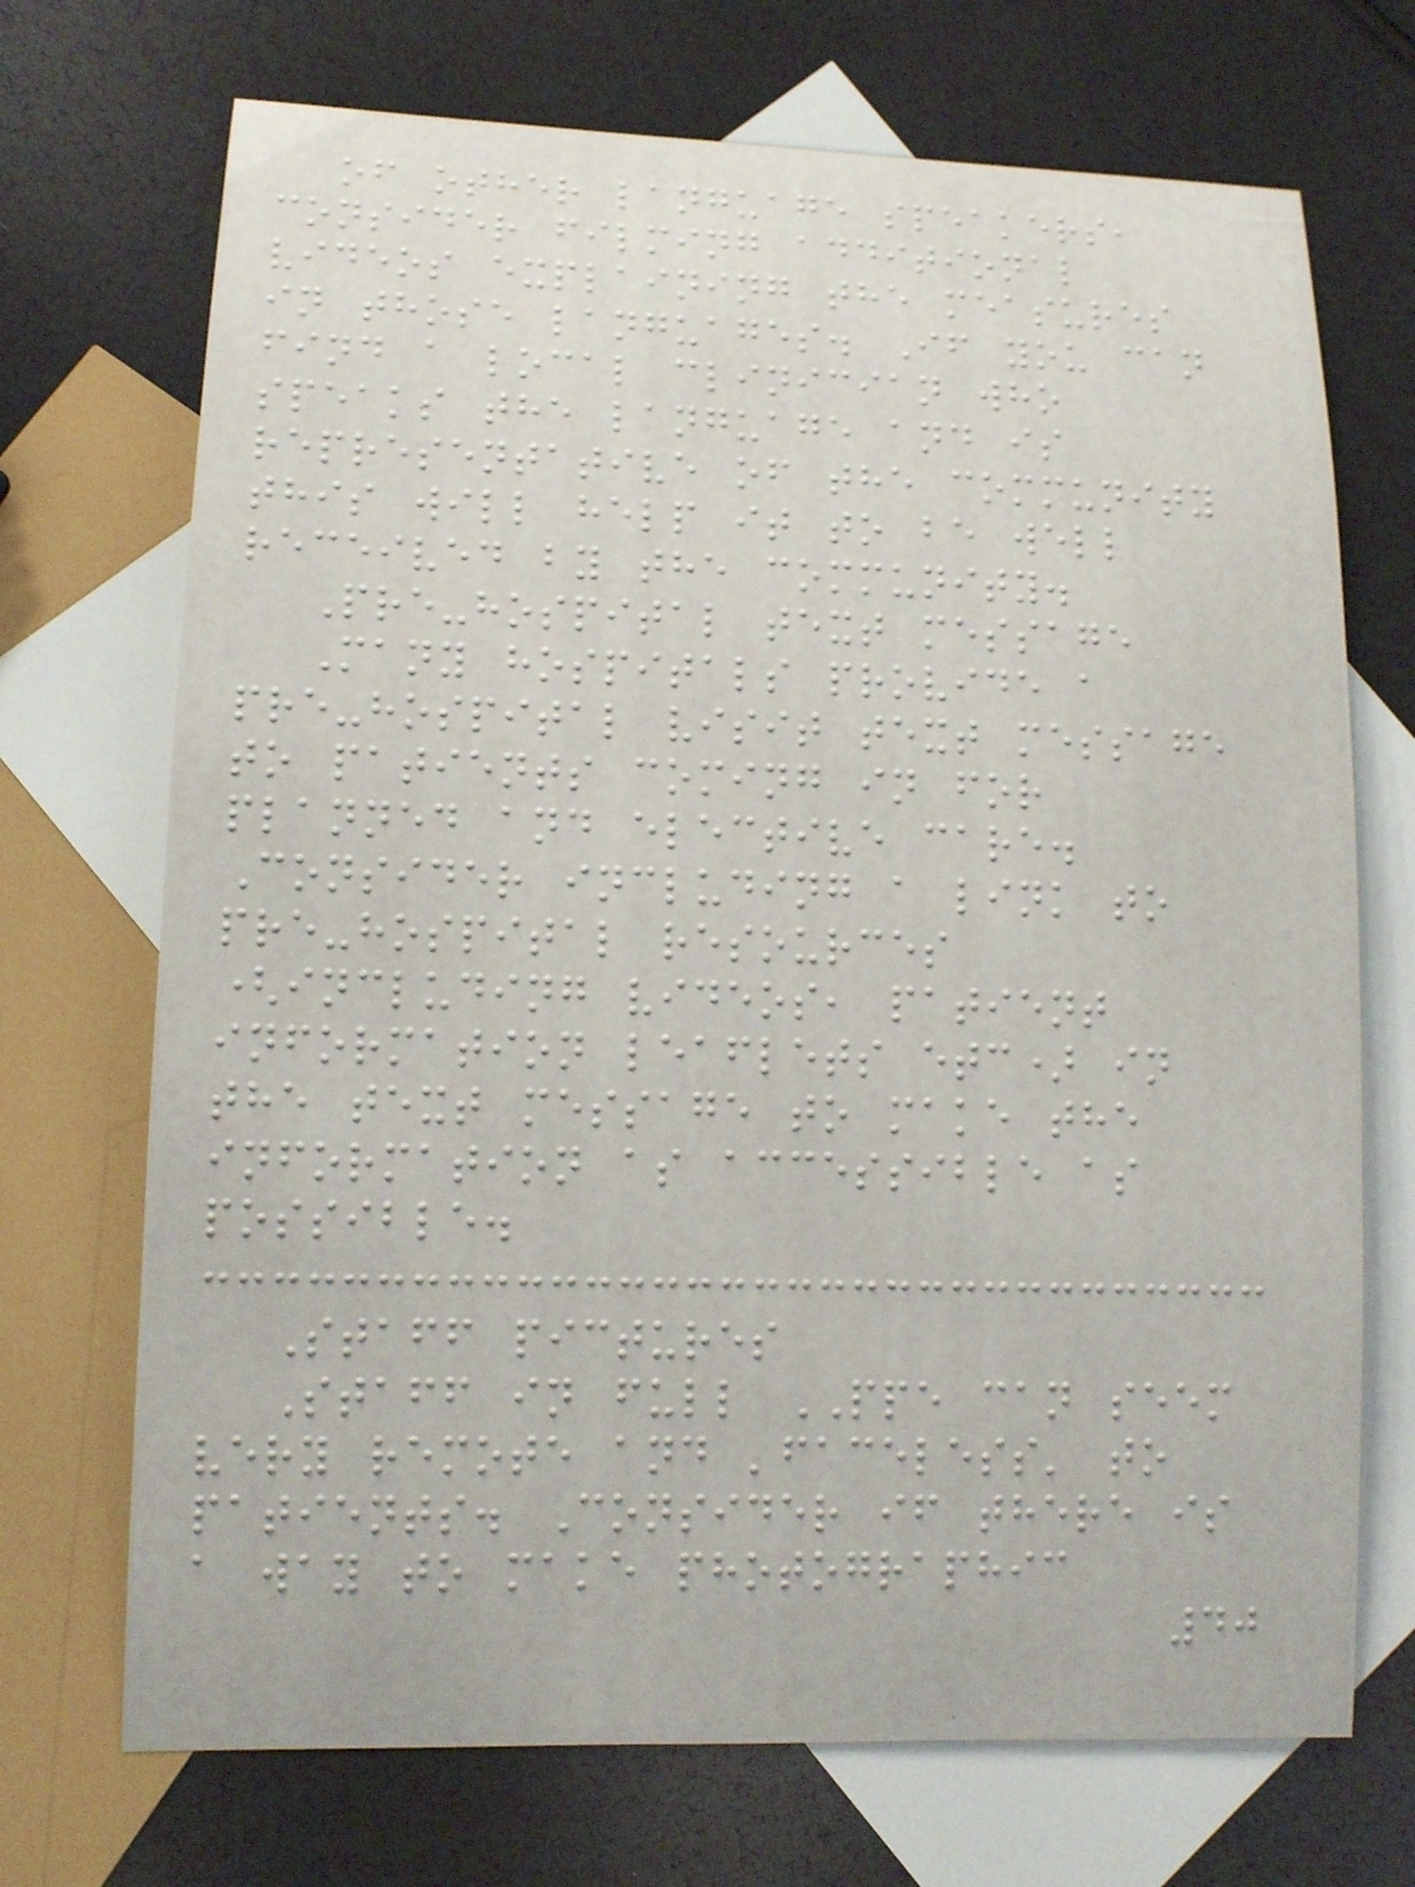of other language speakers,
consider filming additional
videos explaining the measures
in those languages. If you can
find a local clinician who
speaks the language and is
representative of the community
this will help it to be well
received by the community.
Pre-hospital text message
Many hospitals provide a
pre-hospital visit text message
to patients coming in for
planned and elective care.
Consider including a link to
pre-hospital resources
(including videos, patient
information leaflets etc) in
the text message to make the
information as accessible as
possible.
Staff pictures
Staff in full PPE can seem
very remote and 'faceless' to
patients. Consider if there is
a way to make photographic
40
